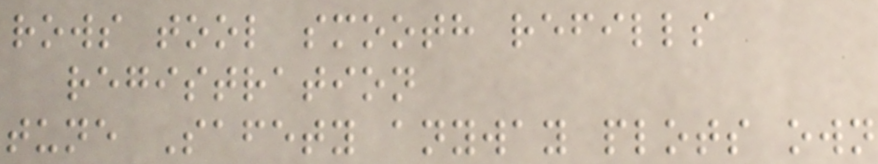rows tool smooth refills
registration
tune Safety anyway plots own
